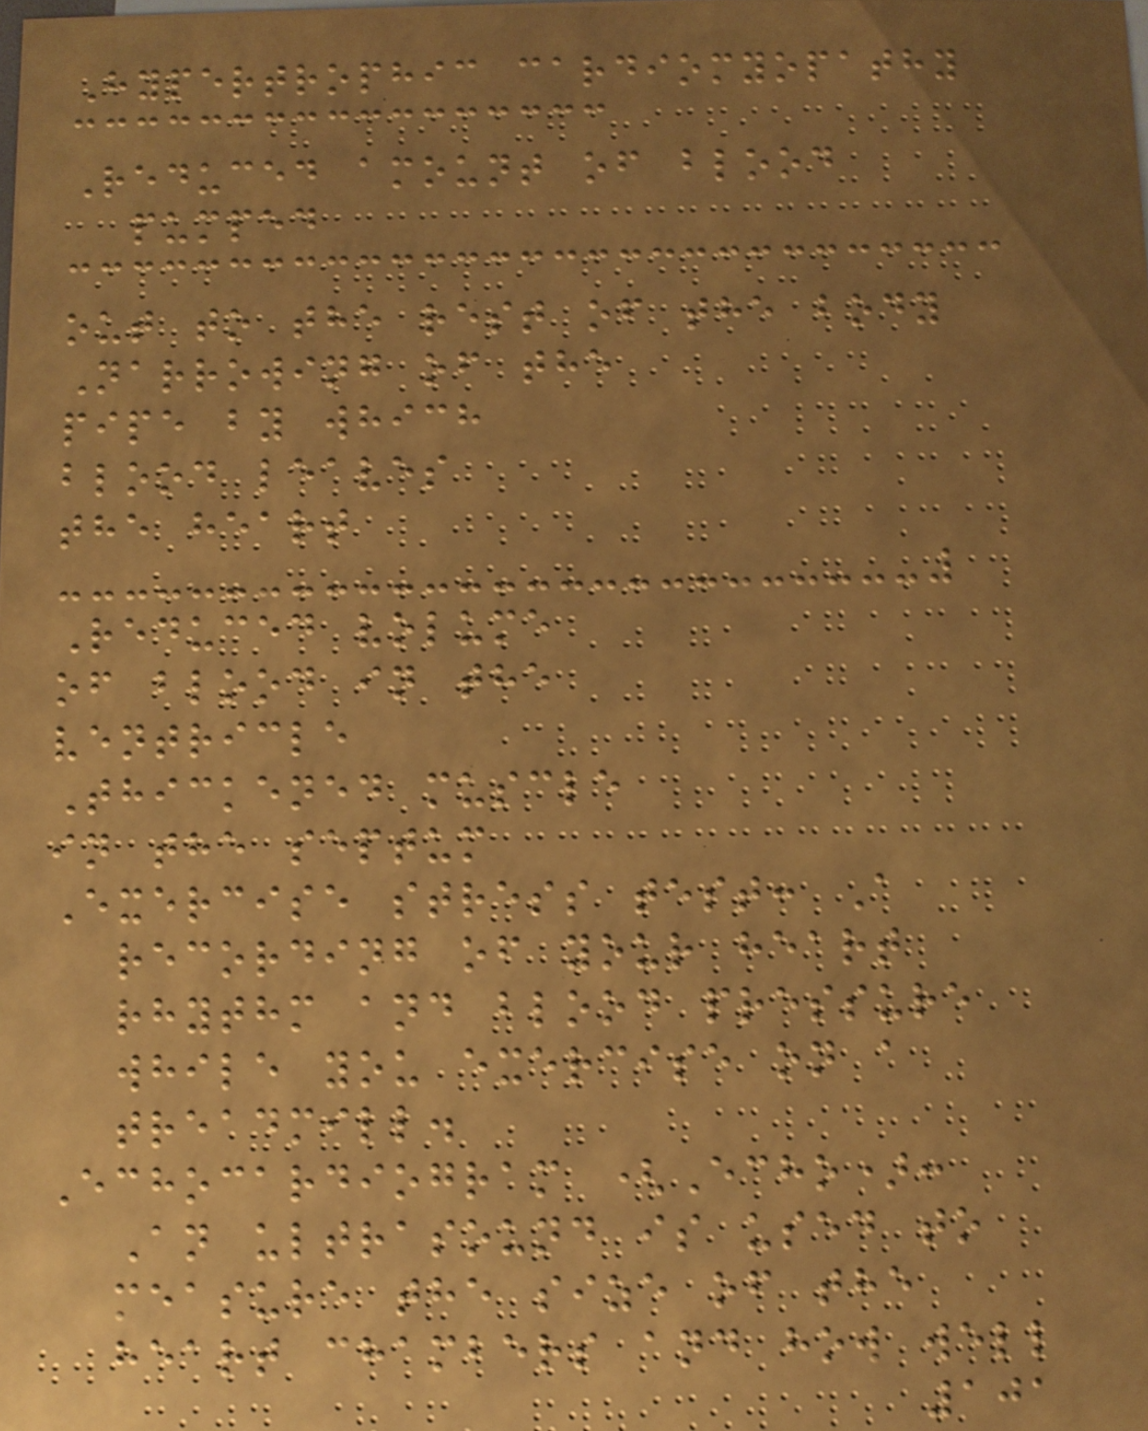Hypertrophic cardiomyopathy
Reduced amount of blood
pumped
out to the rest of the body
Narrowing of the
pipe by which
blood leaves
the heart
Reduced volume
of blood in the
ventricle
Thickened muscle
in the septum
Exercise stress test: A
recording of your heart
rhythm and blood pressure
while you exercise on a
treadmill.
Echocardiogram (Echo):
An ultrasound is used to
measure the size of the
heart chambers and how well
101
